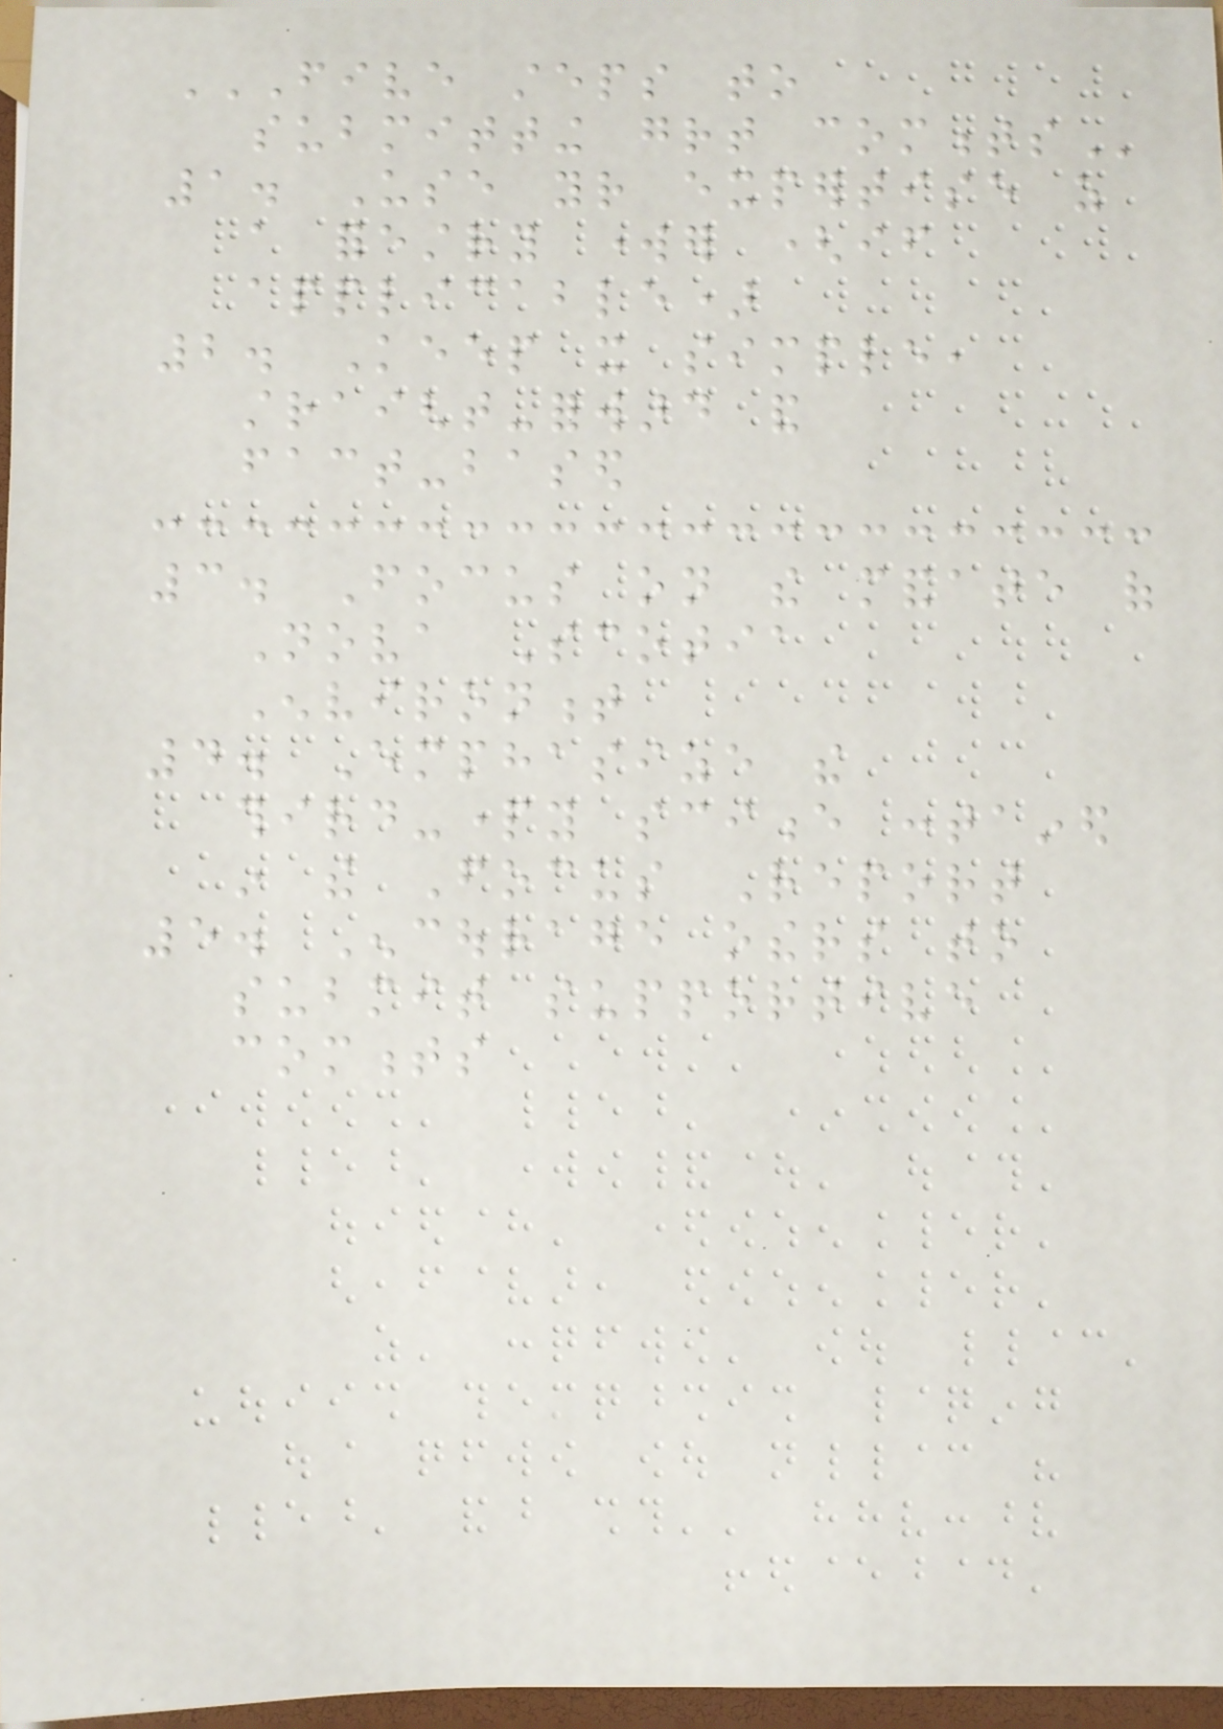FIVE STEPS TO
SUBMITTING GREAT COMMENTS
1. Use your expertise as
a forestry worker (if
applicable)
2. Keep it simple,
straight-forward and
fact-based
3. Focus on the mandate of
Nova Scotia
Environment
4. Emphasize the
third-party science contained
in the Focus Report
5. Encourage others to
submit supportive
comments
